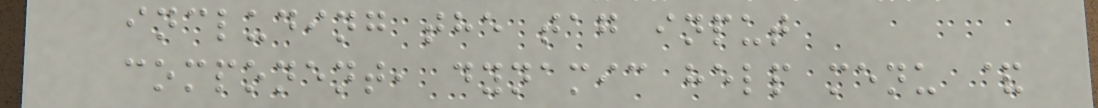including the tag input
component, dynamic help menu &
